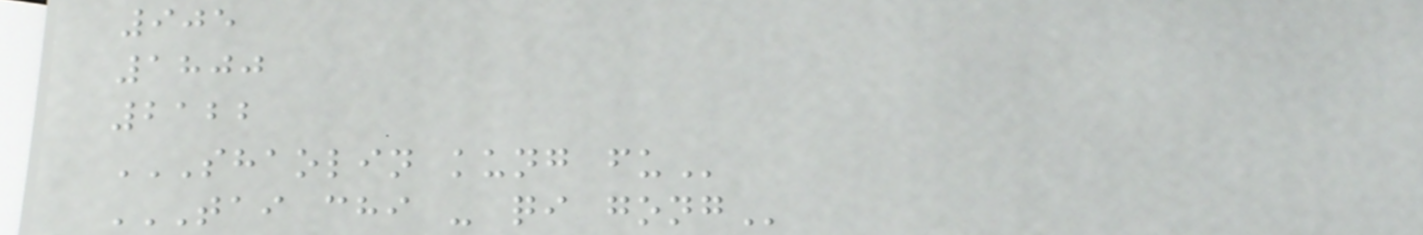905
1800
2122
SHAOLIN KUNG FU
TAI CHI - QI GONG
